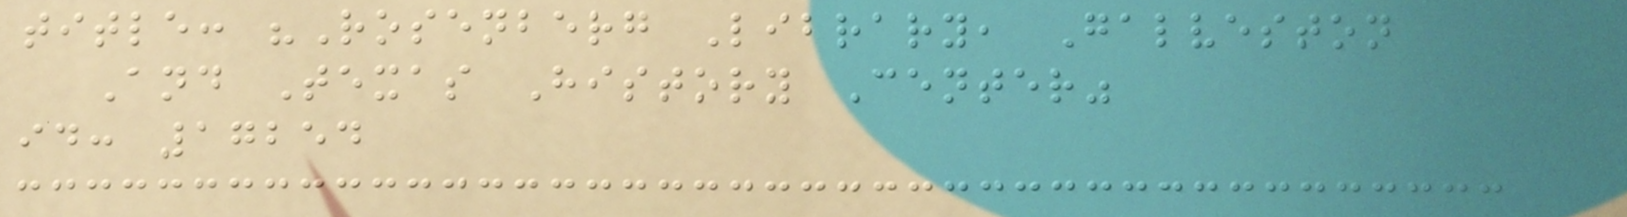title: "Rosenberg Library, Galveston
And Texas History Center"
id: 17254
